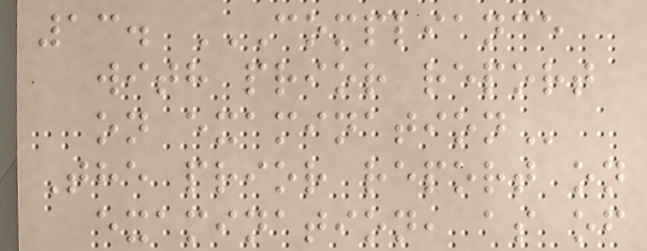13. COMPLIANCE
WITH PRIOR REPORT
ON EXAMINATION
The prior report on
examination, as of
